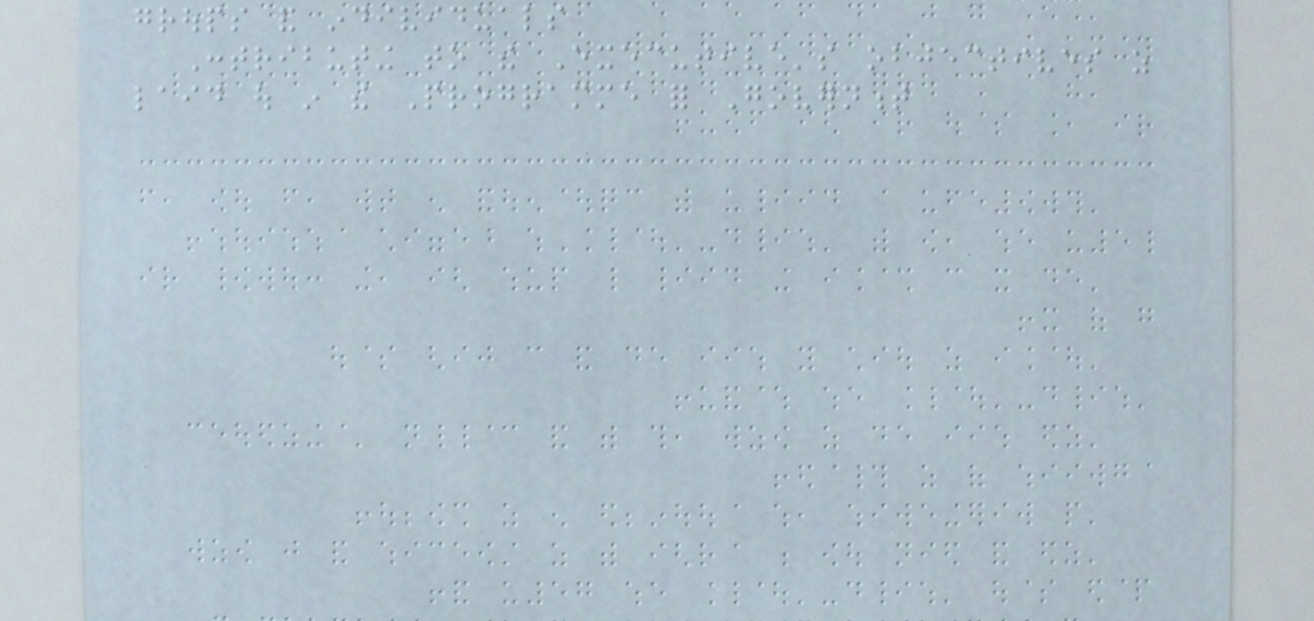groups and individuals
Contributing to the Executive's objectives as
laid out in the Programme for Government
